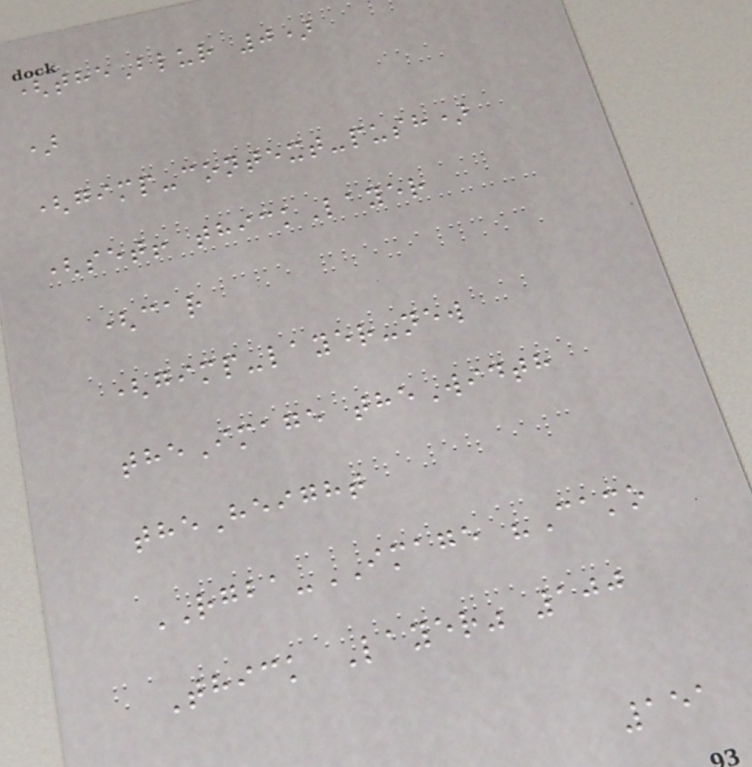(theBlur 0)
)
(gimp-context-push)
(set! thickLayer
(car
(gimp-layer-new
theImage theWidth
theHeight
RGBA-IMAGE "Camo
Thick Layer" 100
151
